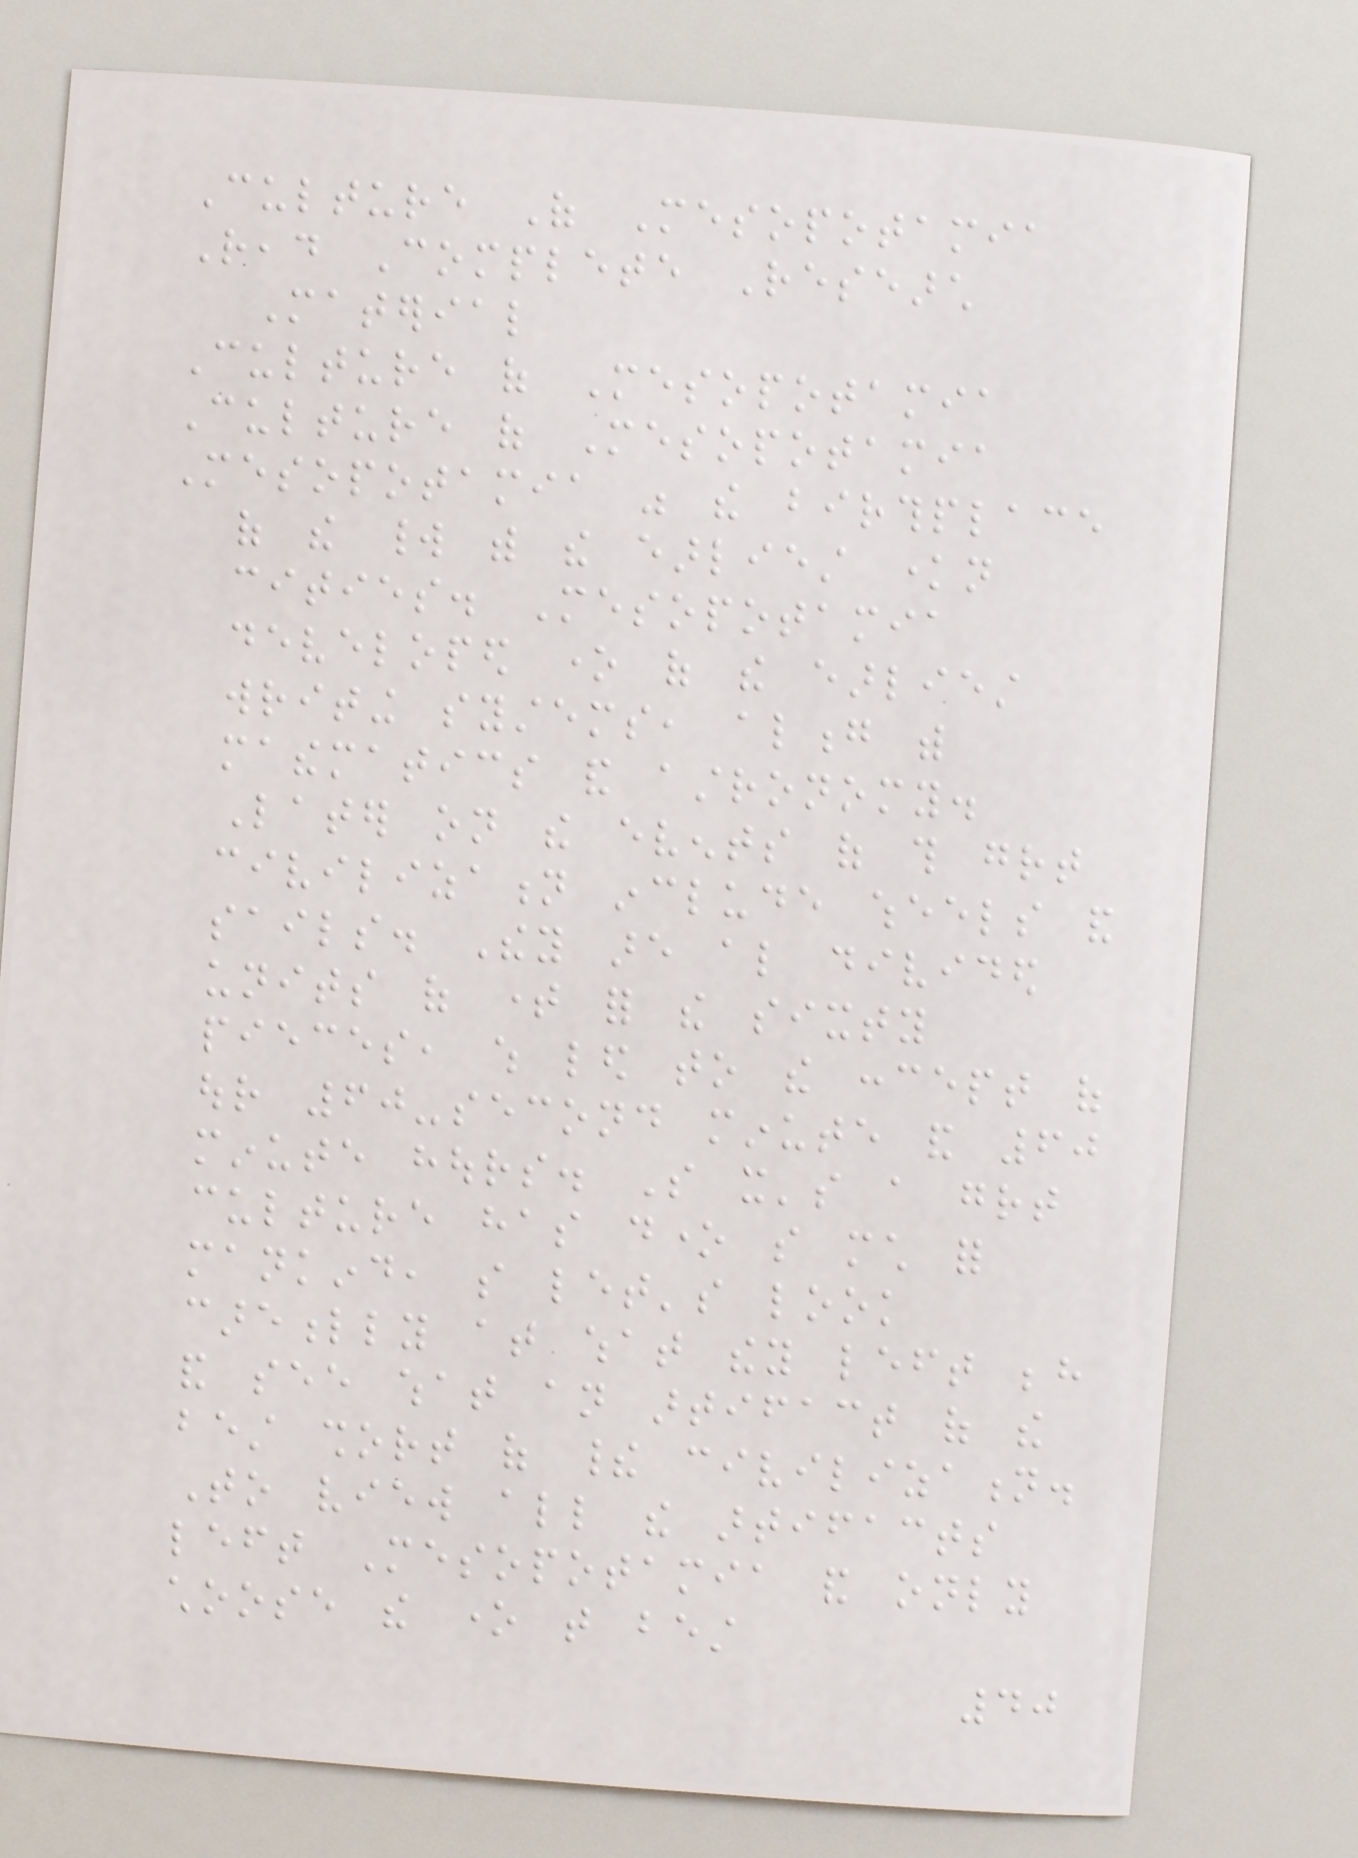Culture Of Mesopotamia
Read Complete Research
Material
Culture of Mesopotamia
Culture of Mesopotamia
Mesopotamia was the birthplace
of the world with the earliest known
cities. Mesopotamia
developed one of the earliest
writing systems, along with
mathematics and astronomy.
Later on the events of this great
civilization include wheels and
sails. They are also divided
units of time for the sixty
pieces, which led to the concept of
our 60-second minute and 60
minute hours. So it's a great
culture has done so much for
mankind, so let's look
carefully at what they left behind
and see what an artifact of the
best short of their civilization.
To view all the artifacts
left Mesopotamia and only
choose the one that best
40
